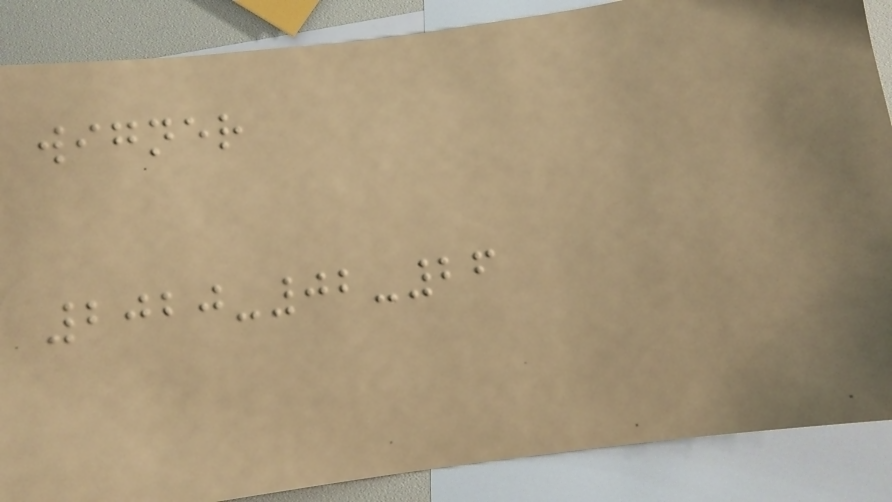wigner
2020-02-26
